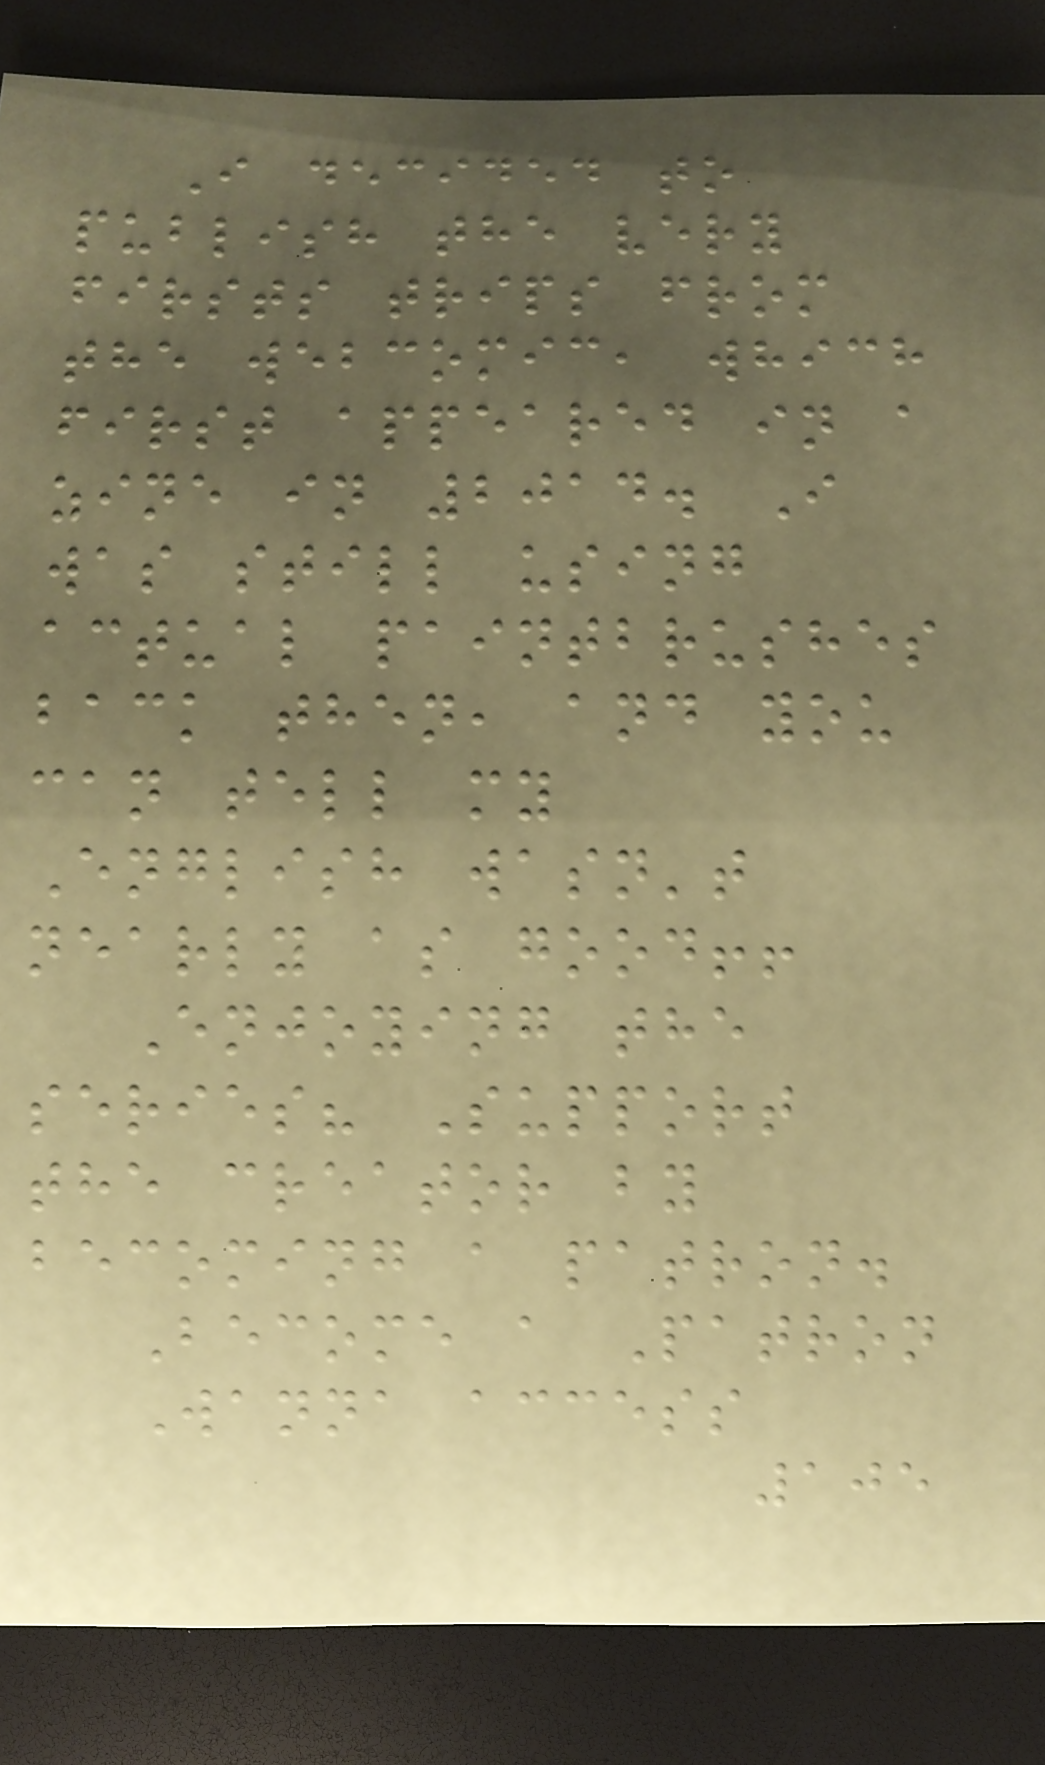I decided to
publish the very
firsts trips from
the webcomic, which
first appeared in a
zine in 2014. I
was still using
actual paintbrushes
back then, and you
can tell my
English wasn't
nearly as good!!
Enjoying the
series? Support
the creator by
becoming a patron.
Become a Patron
Wanna access
105
